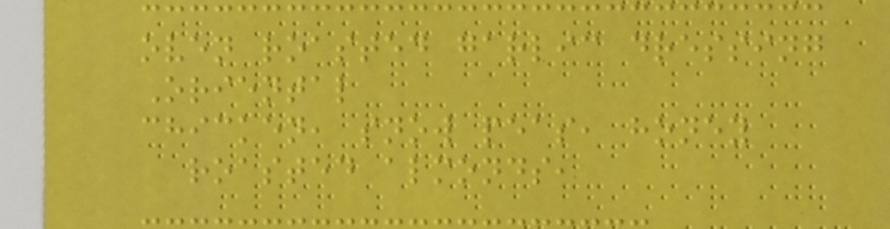oven roasted garlic dressing
Oriental
chicken, snow peas, honey
roasted almonds,
